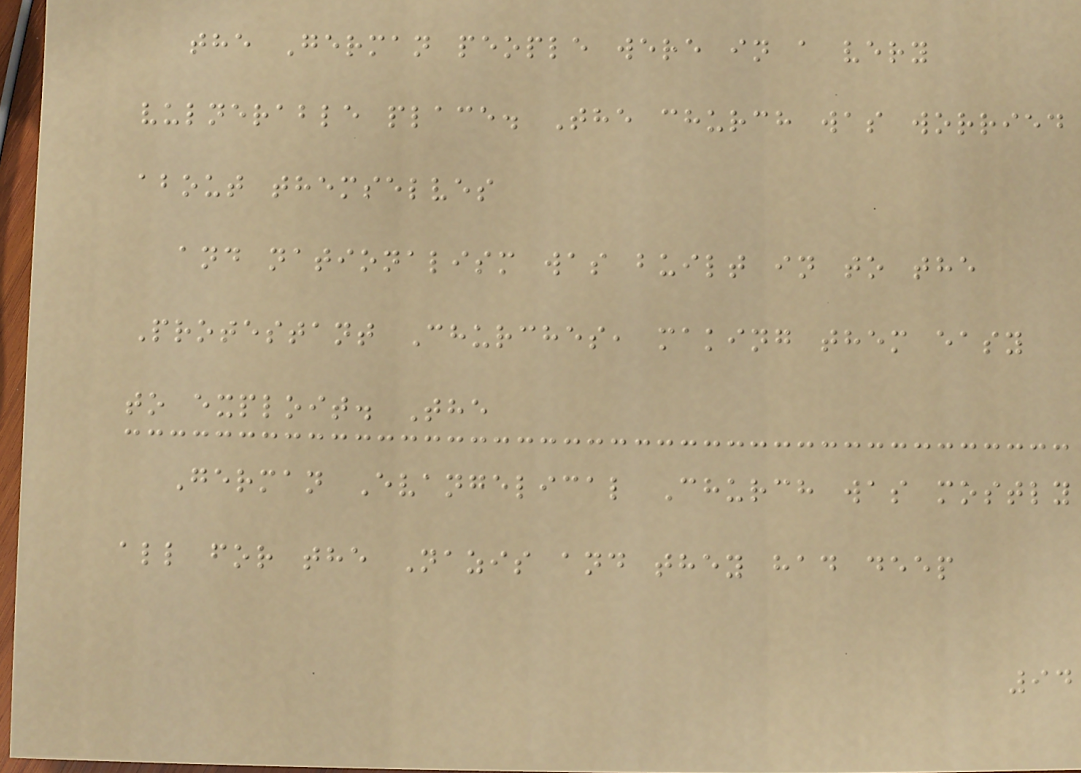the German people were in a very
vulnerable place. The church was worried
about themselves
and nationalism was built in to the
Protestant Churches, making them easy
to exploit. The
German Evangelical Church was mostly
all for the Nazis and they had deep
94
